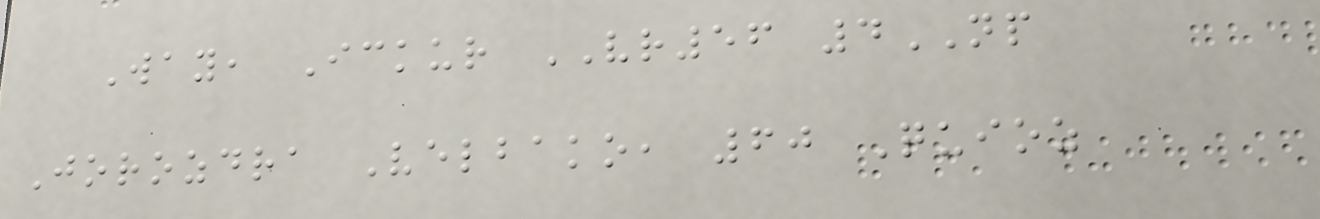Way, Ickur VR56 4NP
Jorozdra Velbako, 60 Quioz
